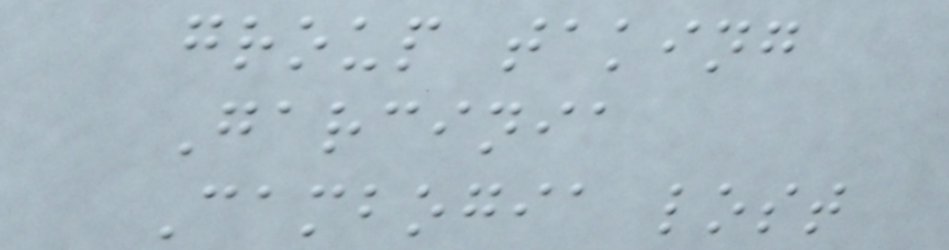group taking
Garcinia
Cambogia lost
